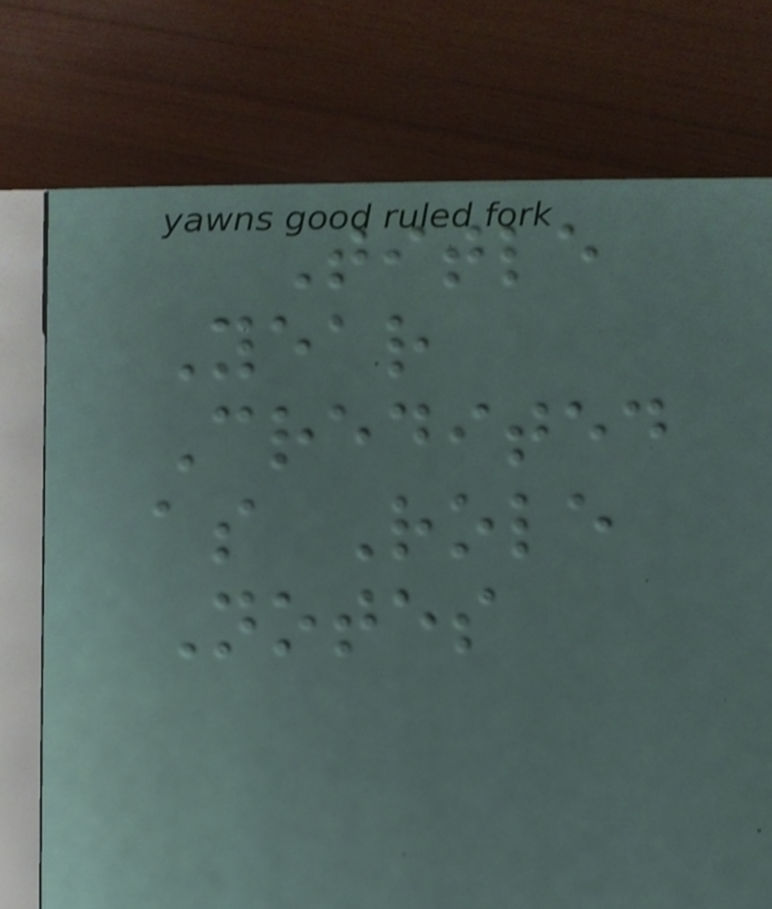Title
Year
Credited
as Role
Notes
